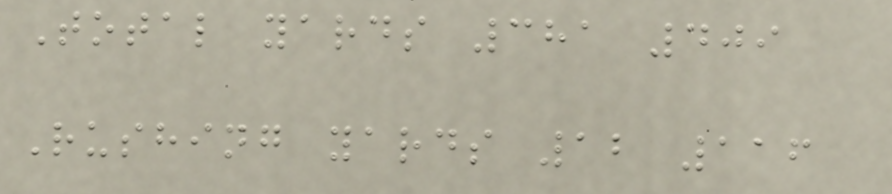Total yards 381 409
Rushing yards 12 116
